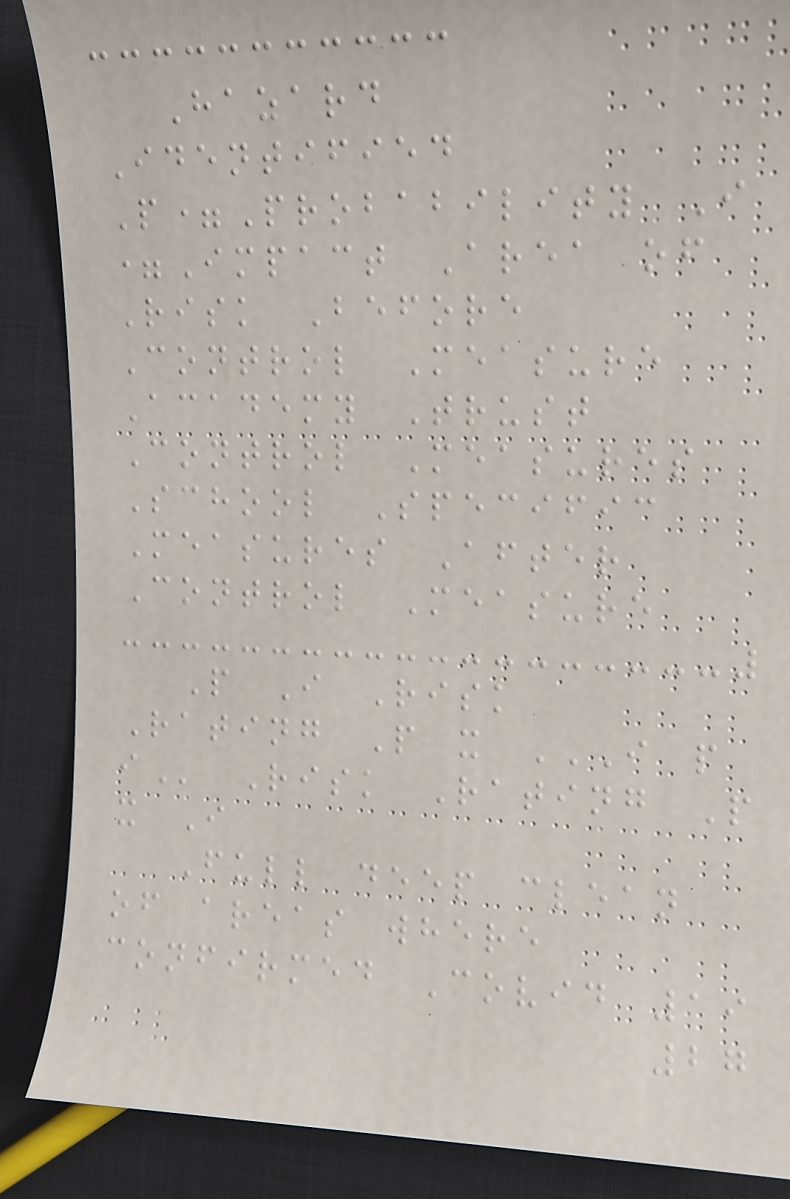Hazard
Identified
P=Probability I
=Impact Area of
Risk Before
Control Measure
Academy Trust
Control Measures
School Specific
Measures After
Control Measure
P I Risk
Rating P x I P
I Risk Rating P
x I
Full deep clean
of areas where
confirmed Covid 19
27
